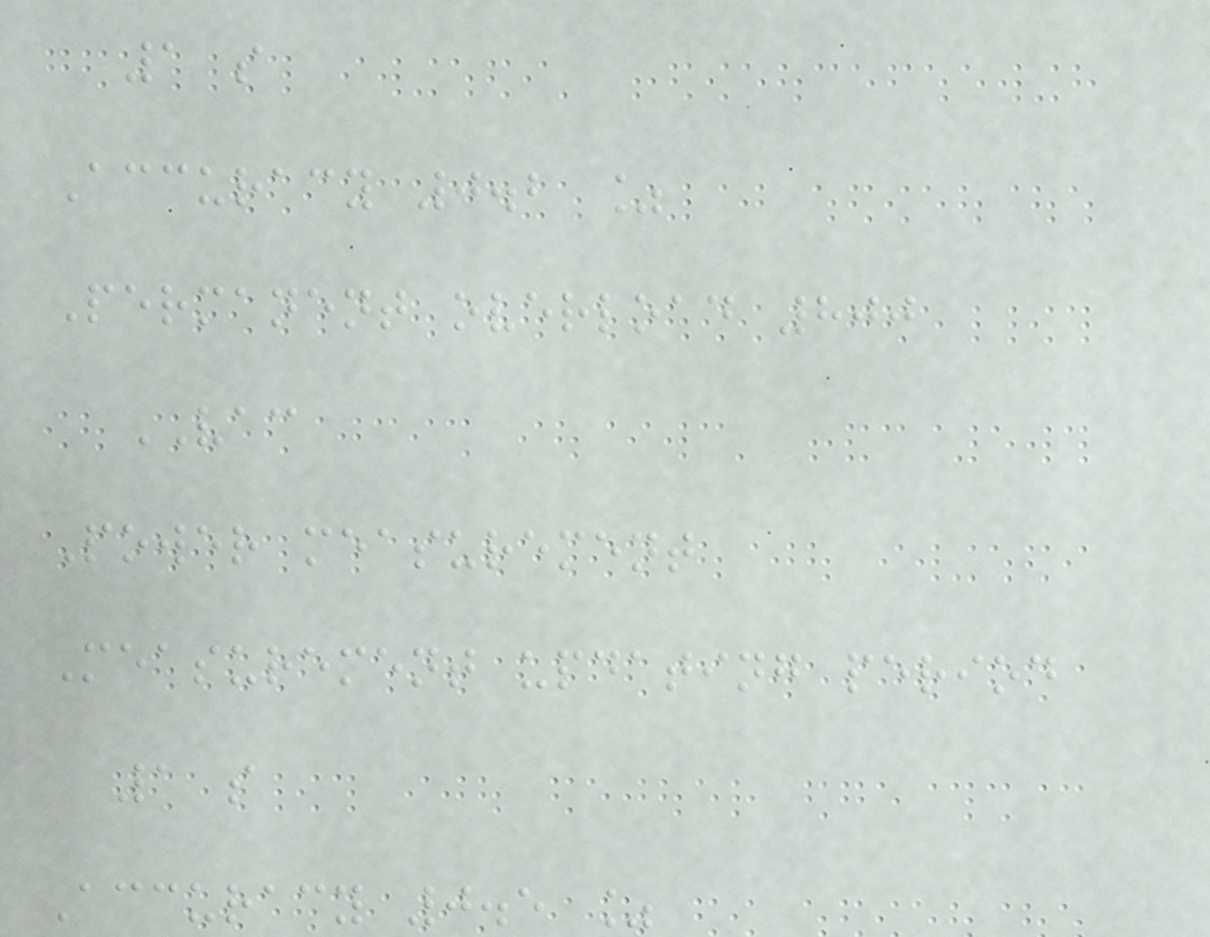1 s
Accuracy 0.2 %
Permanent overload 800
VAC
Power measurement
Measurement updating period
1 s
Accuracy 0.5 %
